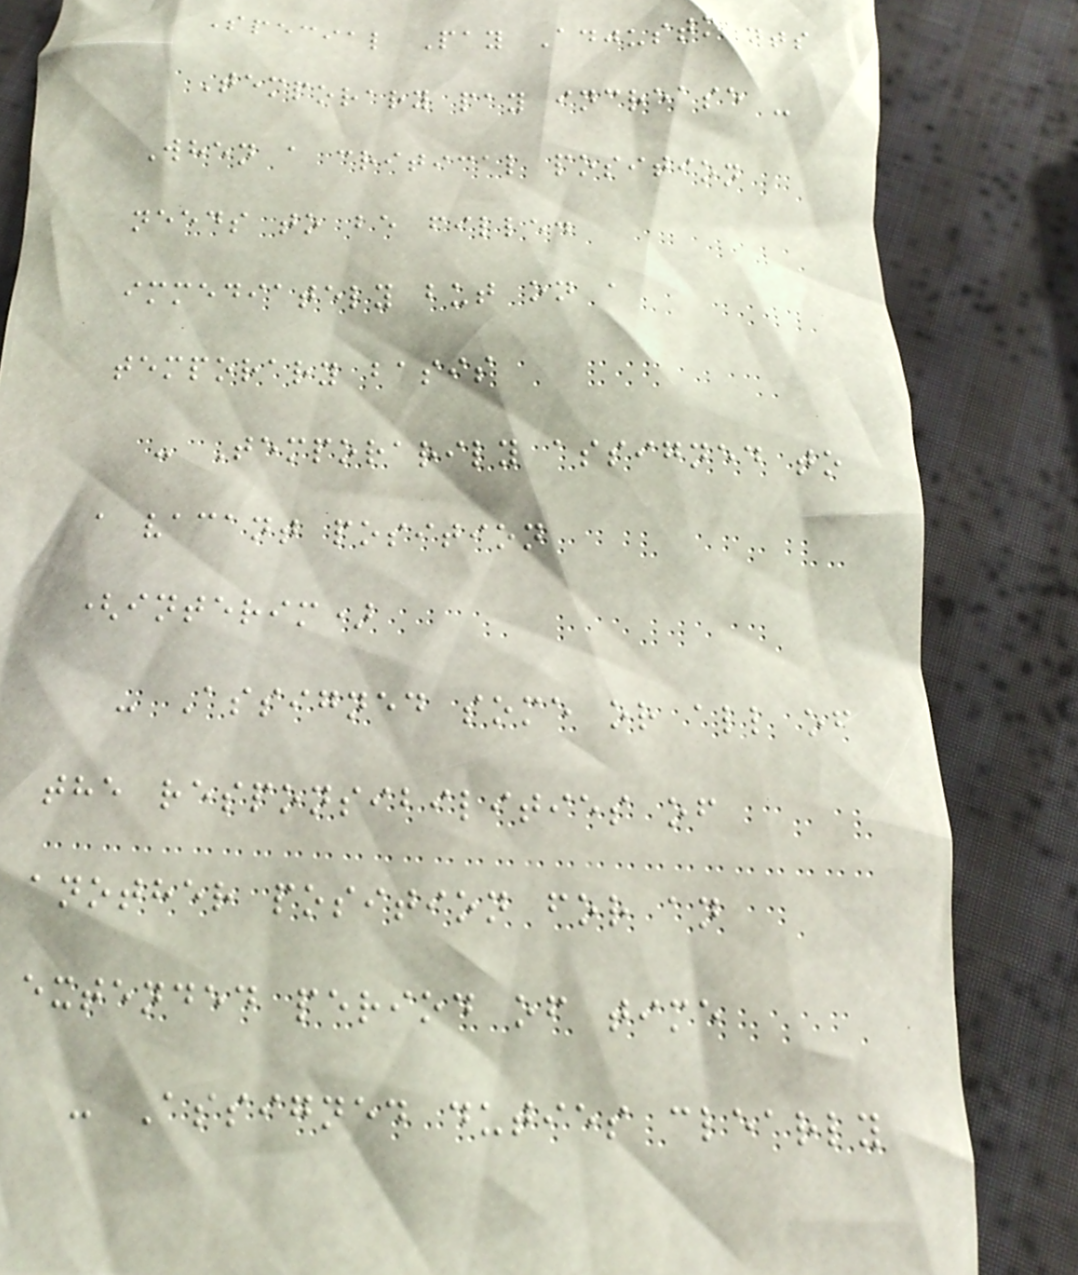Special Pay Adjustments
Temporary pay increase -
When a critical position
needs to be filled
immediately but on a
temporary basis
- Temporarily assigned to
a vacant position
(interim)
- Assigned some or all of
the responsibilities of
another position for an
extended period of time
- Assigned duties clearly
